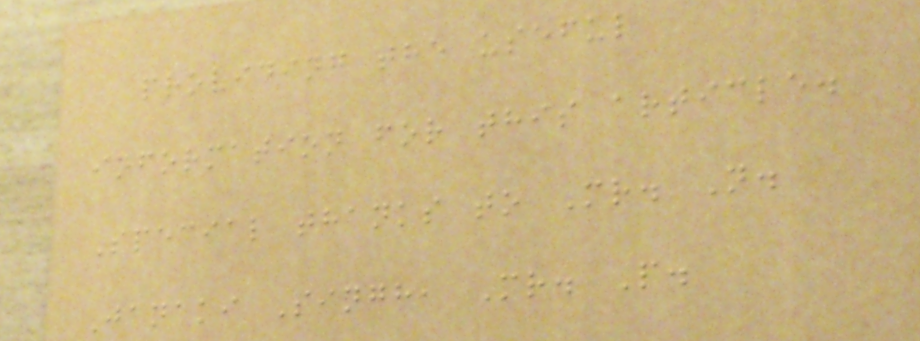providing the useful
information for this article.
Special thanks to Mr. N.
Janaki Singh, Mr. P.
